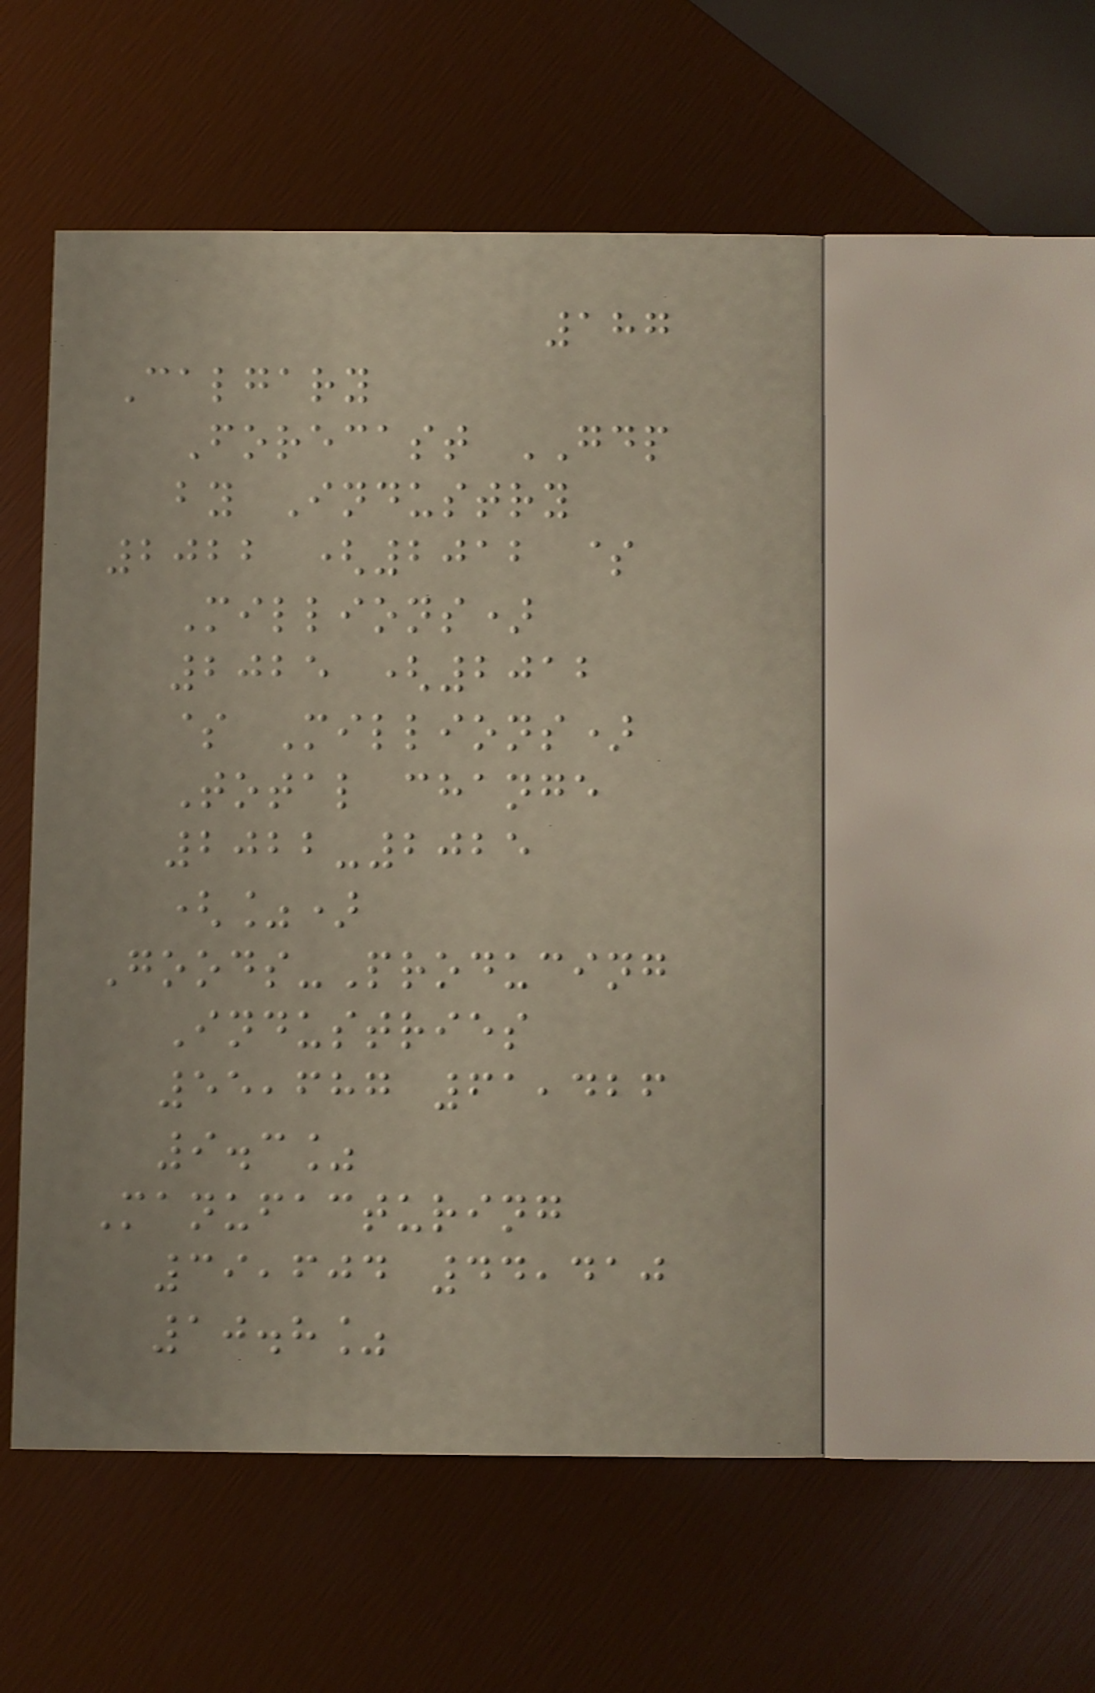187
Calgary
Forecast GDP
by Industry
2022 (2012 $
Millions)
2025 (2012
$ Millions)
Total change
2022-2025
(%)
Goods-Producing
Industries
55,687 61,426
9.3%
Manufacturing
39,604 44,410
10.8%
